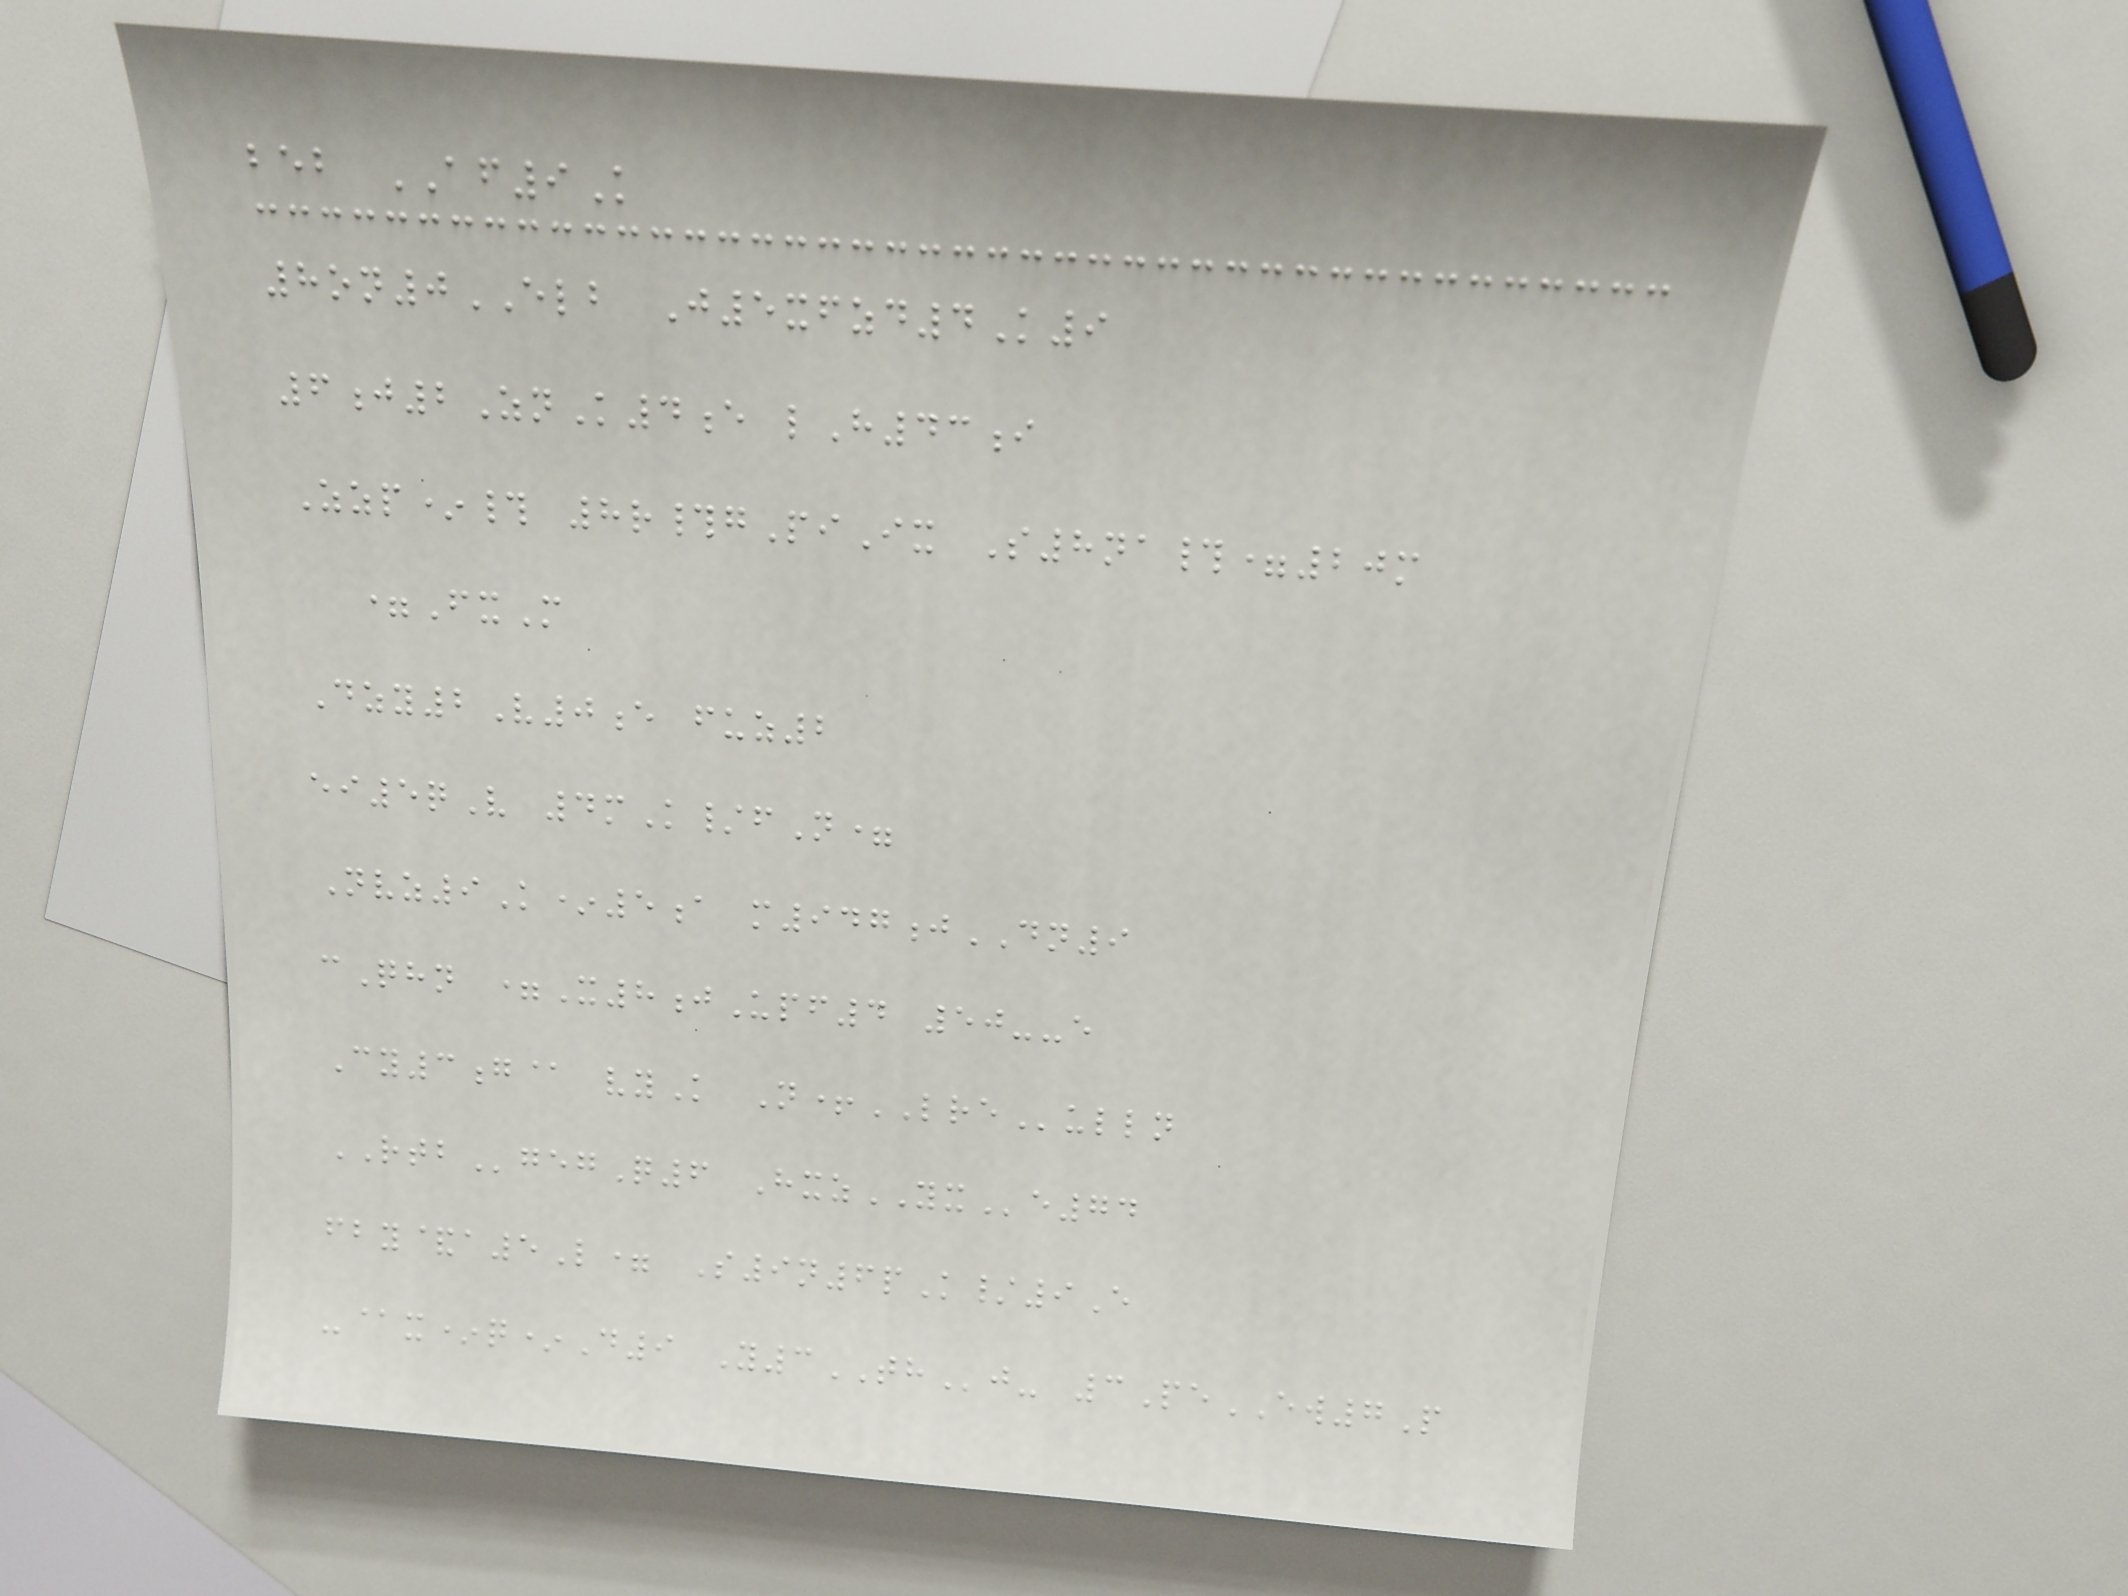beb AF9K
8on0ELB J5xfzd4K9
6j2ZnK4e lH43i
Zzp*# 8r#gPiIx S8na#=20m
=FxM
Dzy2V0e fuz2
ei5qV 4mK/fN=
Nvz9K*5a m947jDN9
cQhn =X8jUpf4 50--e
Cy3g@ vyK N+LREulln
RTBgegQ6 HxzYXe74
fby&a5L= S9n6pK/9E
-@x*q*D9 Y3THj- 3PeEW7P
